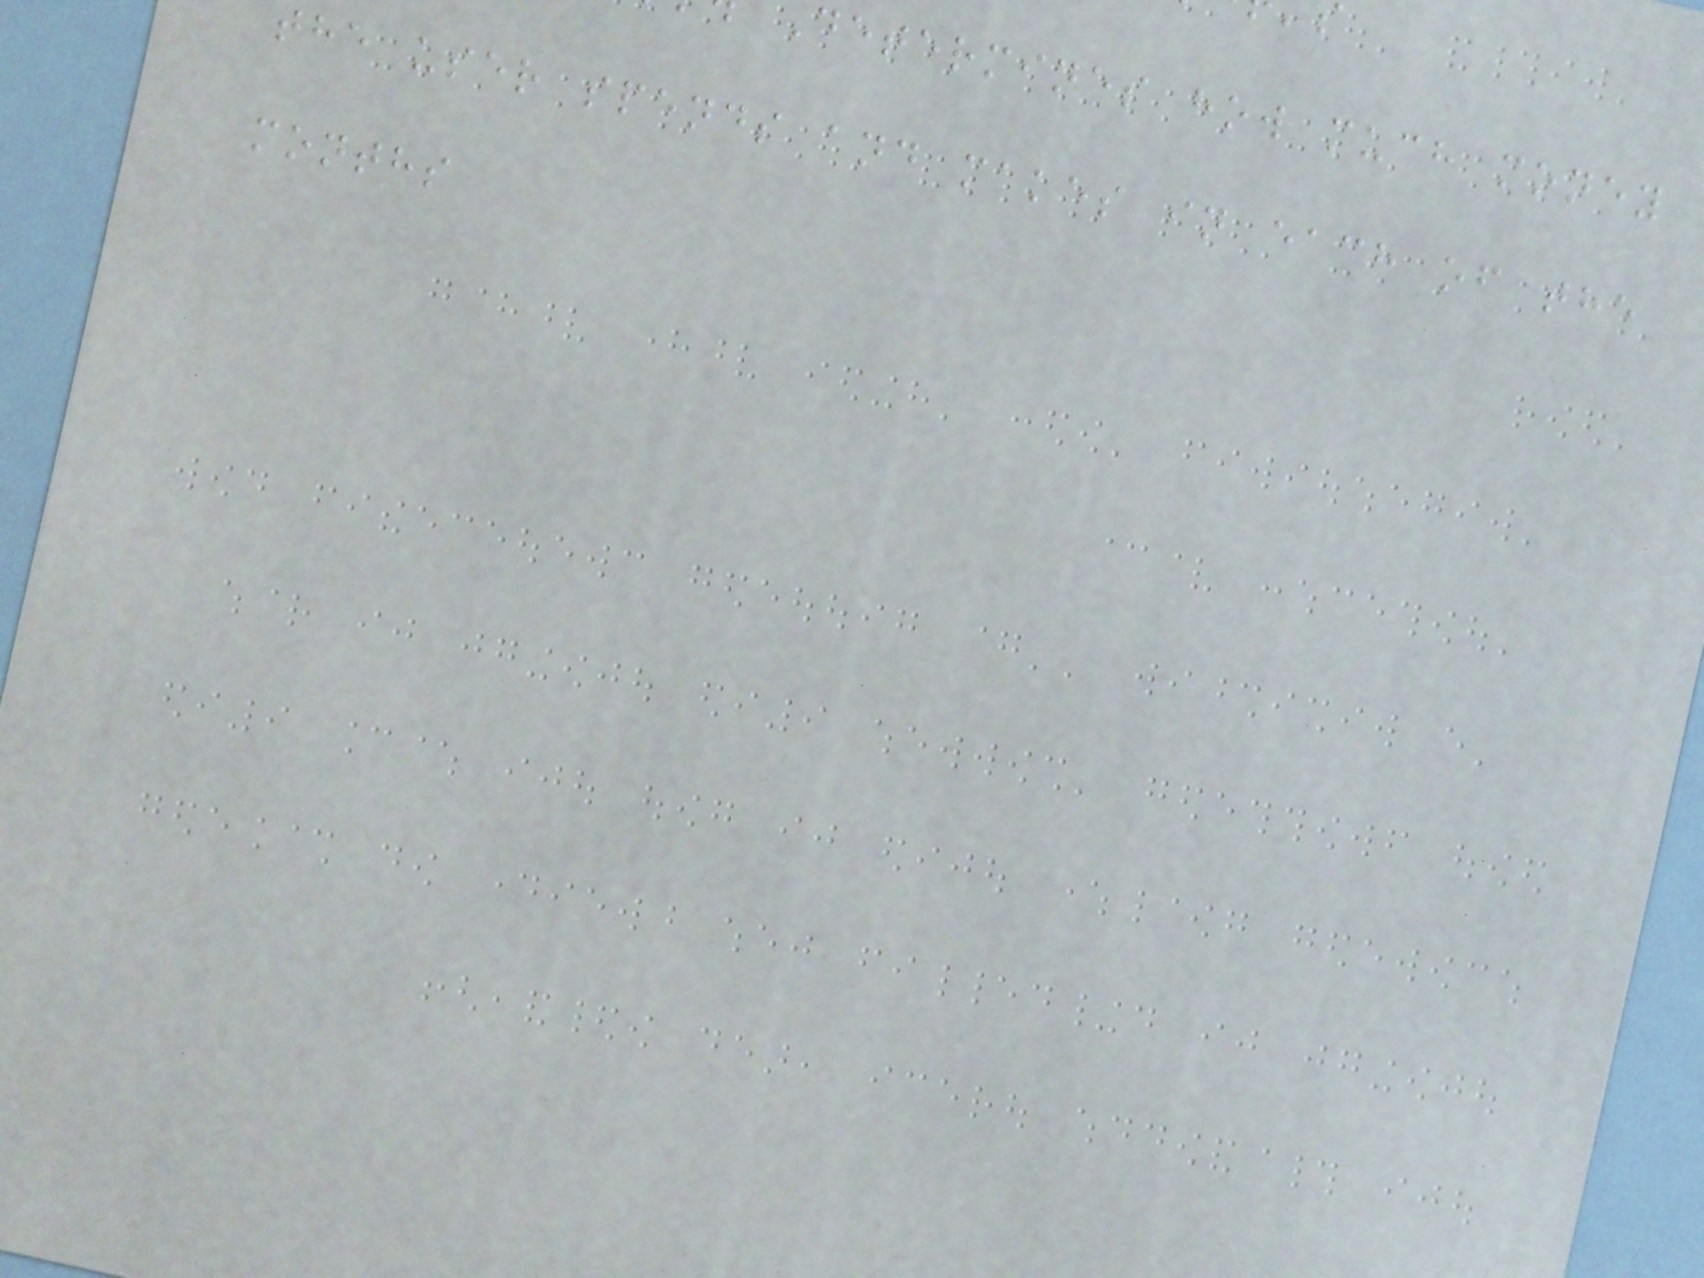determines how much money
the user spends and makes in each of the
months
